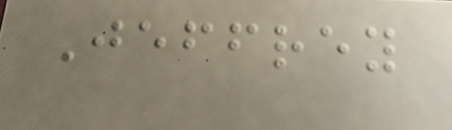Jeffrey
